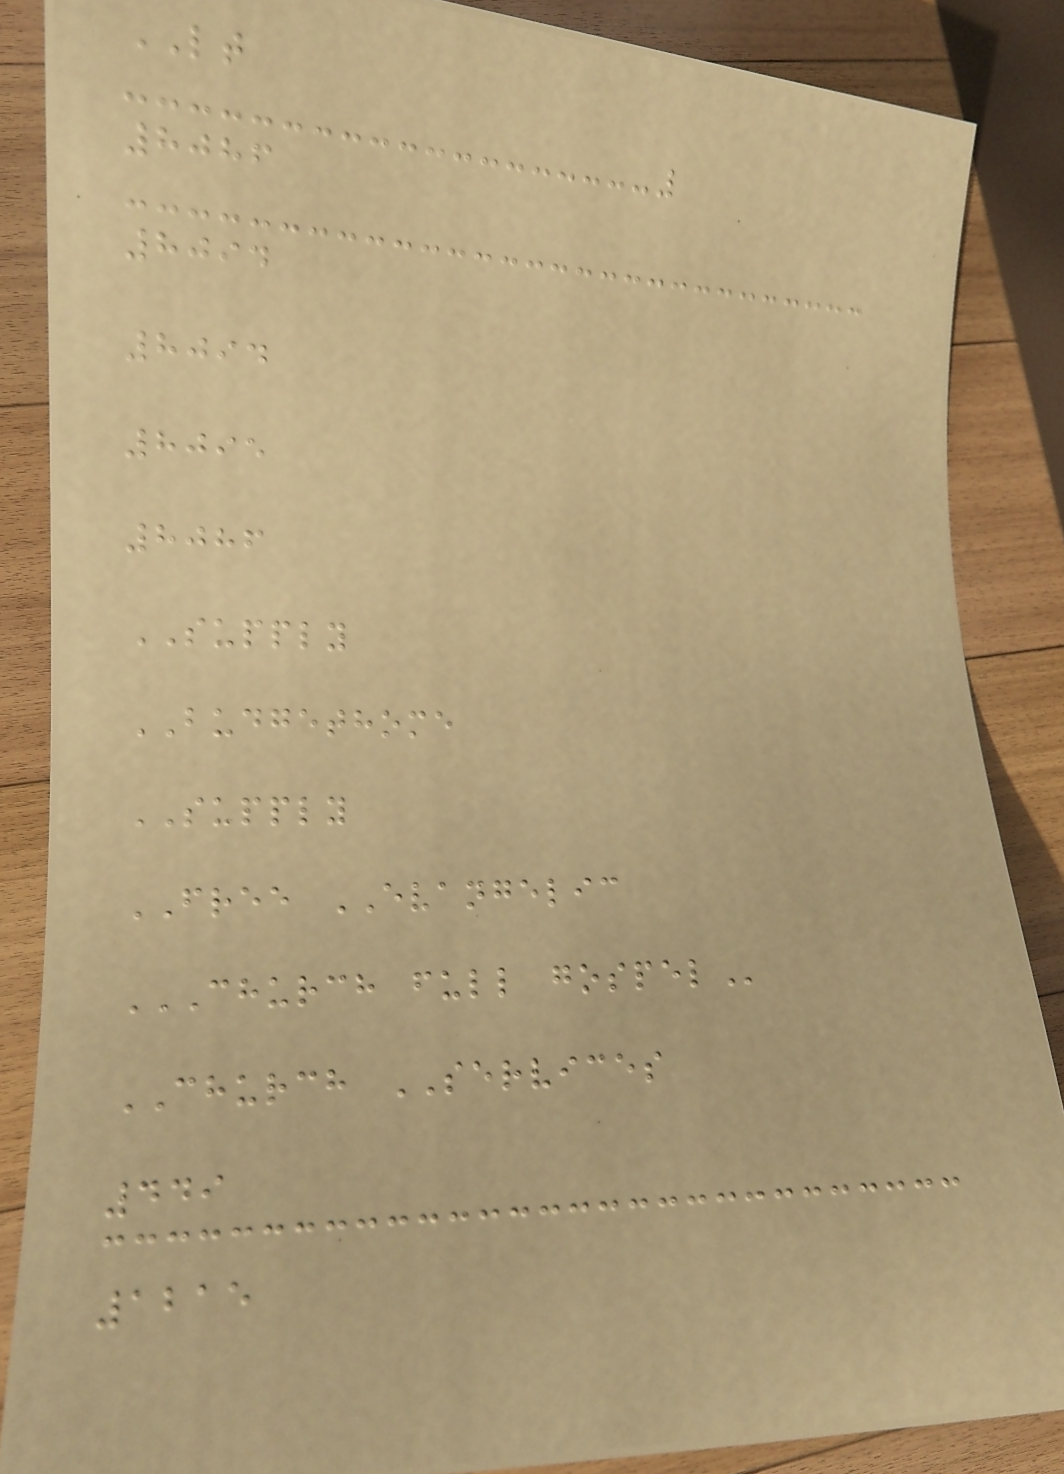LT
8086
8094
8094
8095
8086
SUPPLY
BUDGETHOME
SUPPLY
FREE EVANGELIC
CHURCH FULL GOSPEL
CHURCH SERVICES
449
1215
